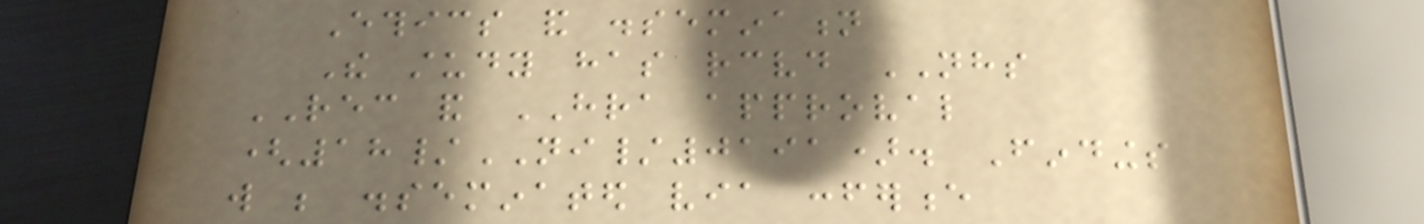Ethics and dissemination
The study has received NHS
REC and HRA approval
(18/NI/0191). Findings
will be disseminated via conference
